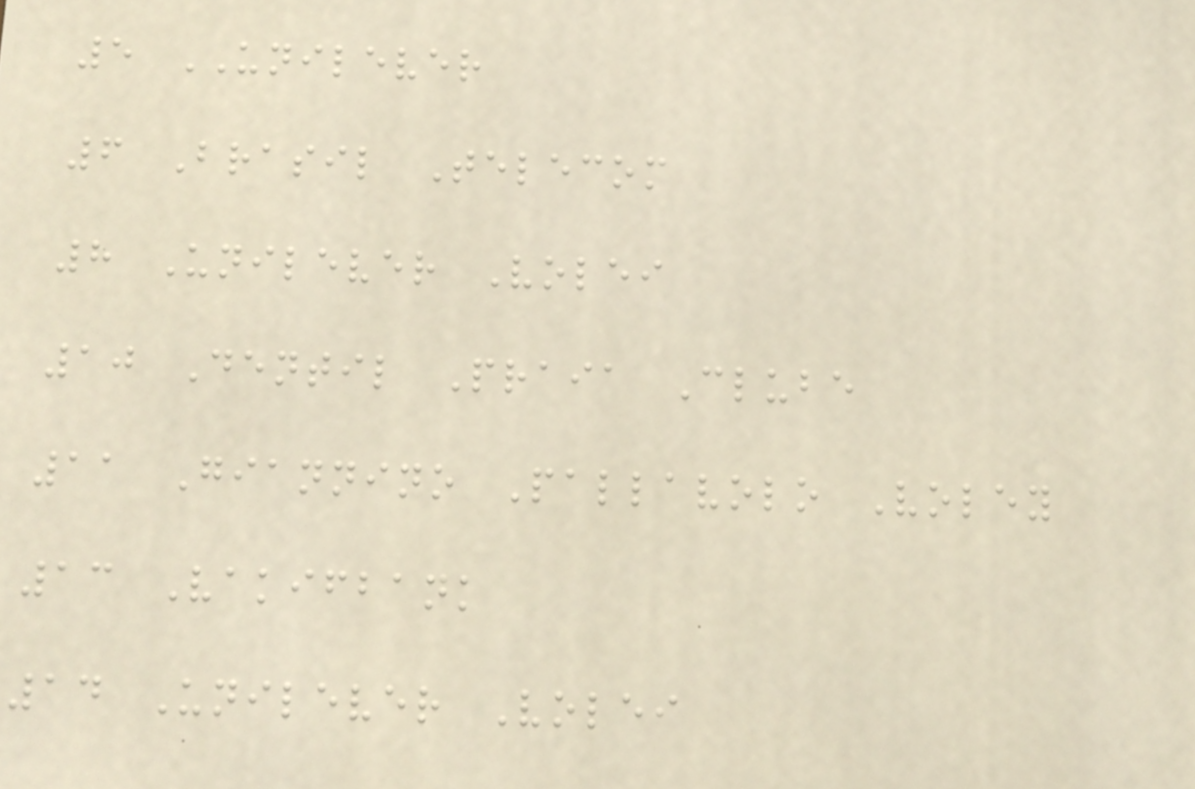5 UNILEVER
6 Brasil Telecom
8 Unilever Volei
10 Dentil Praia Clube
11 Giannino Pallavolo Voley
13 Vakifbank
14 Unilever Volei
